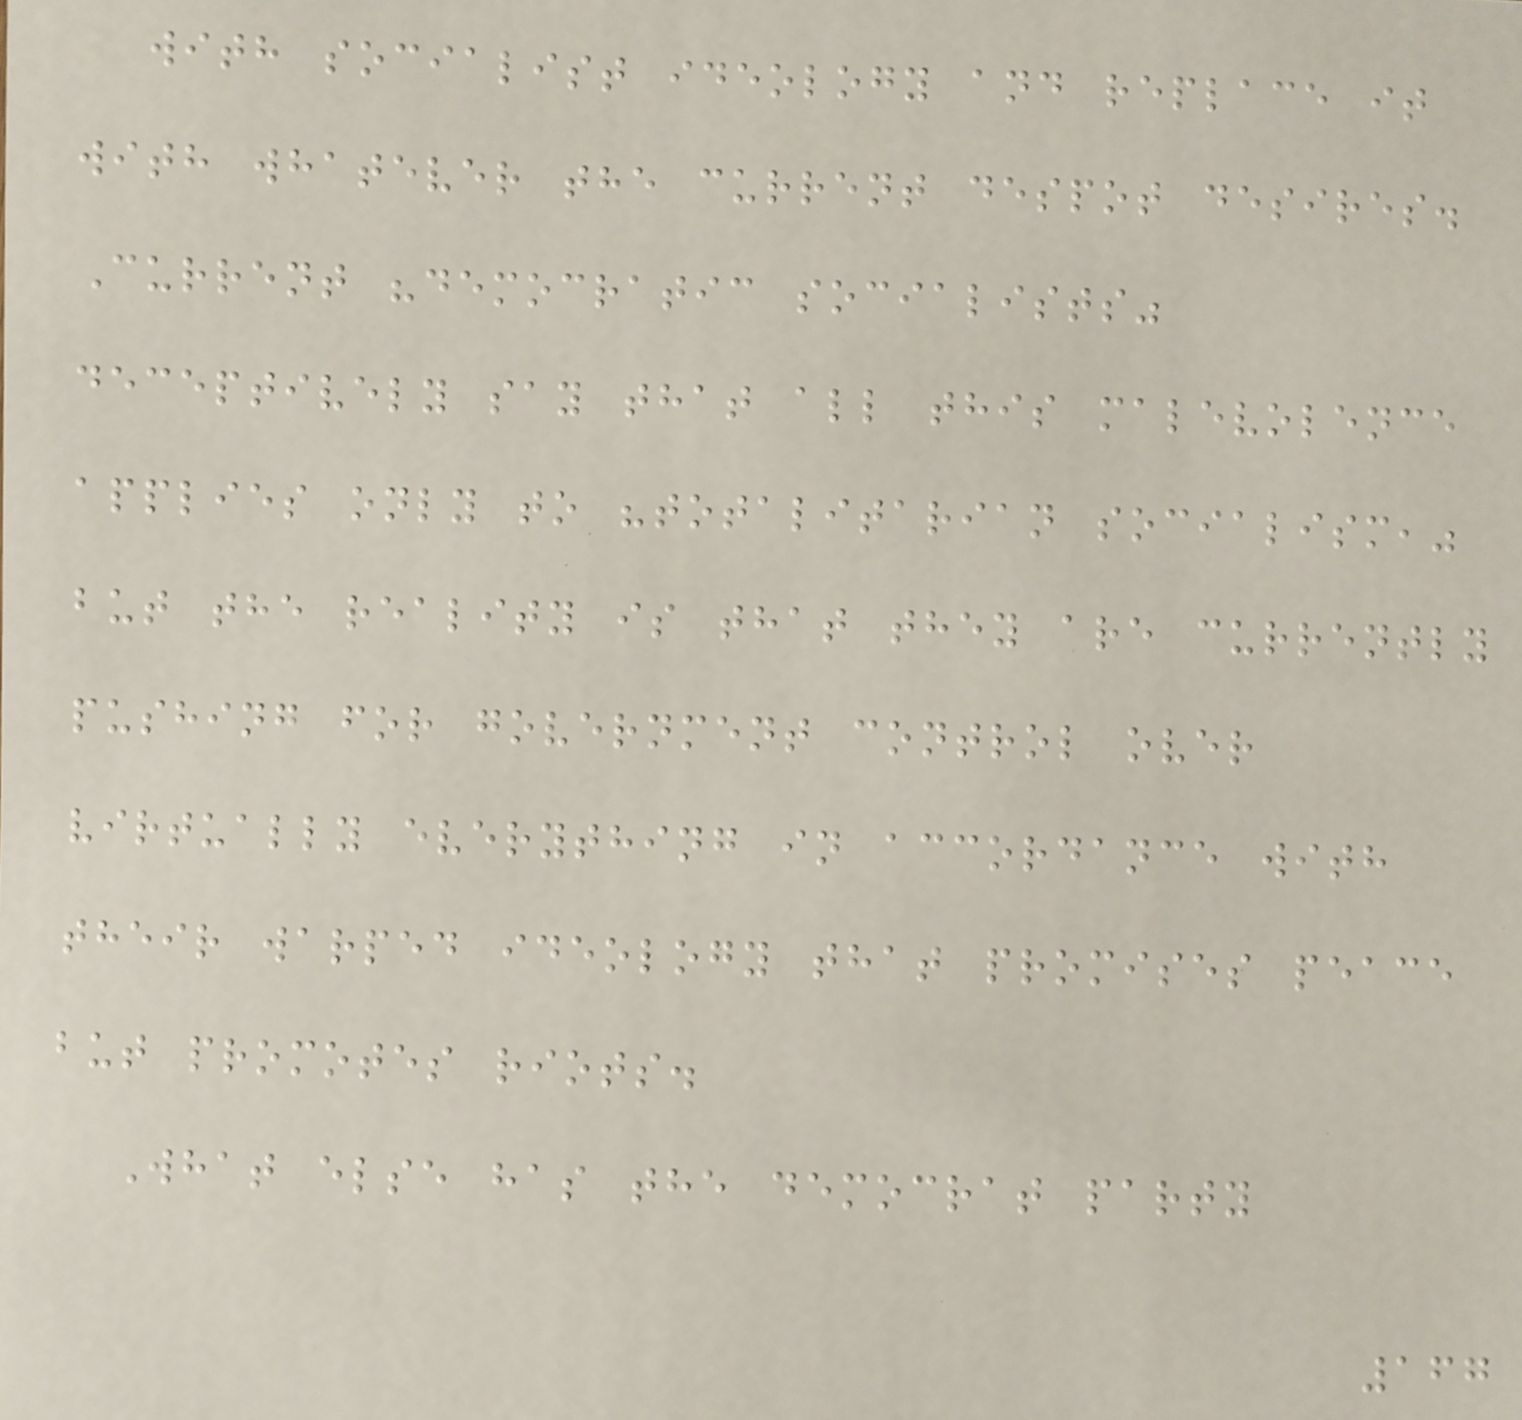with socialist ideology and replace it
with whatever the current despot desires.
Current "democratic socialists"
deceptively say that all this malevolence
applies only to "totalitarian socialism,"
but the reality is that they are currently
pushing for government control over
virtually everything in accordance with
their warped ideology that promises peace
but promotes riots.
What else has the democrat party
167
